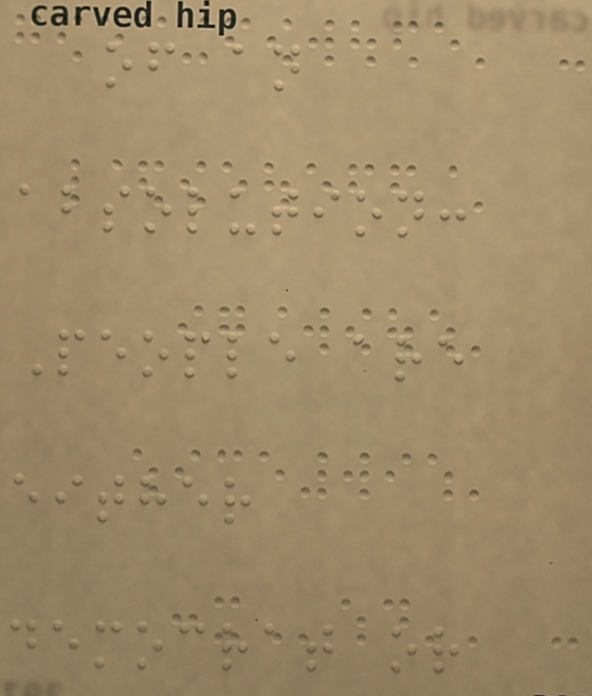of an
absolution:
People are
either
democrat or
